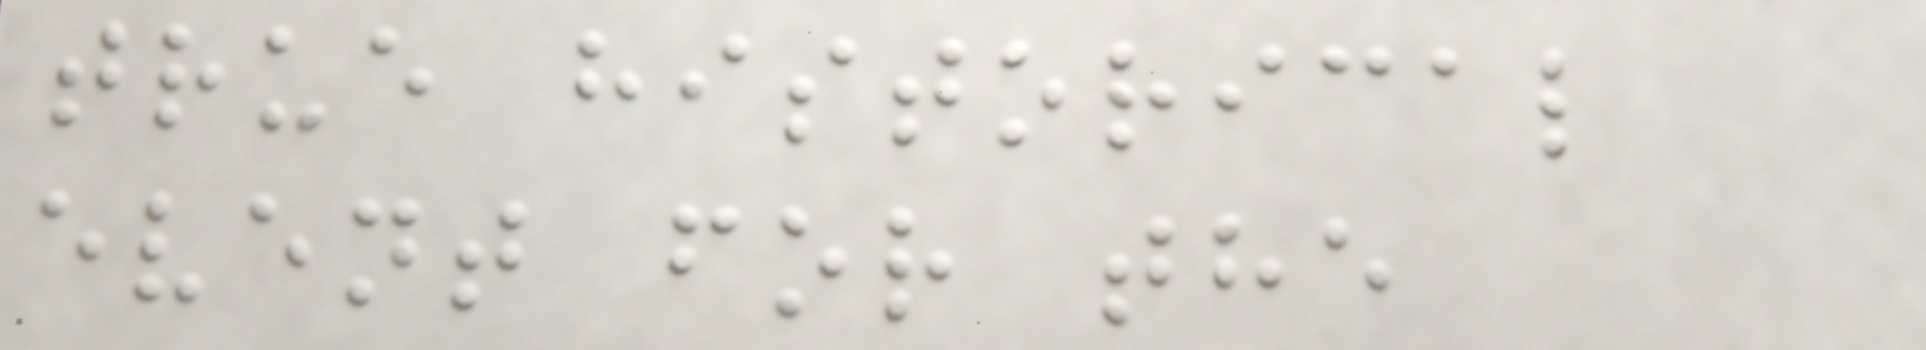true historical
event for the
